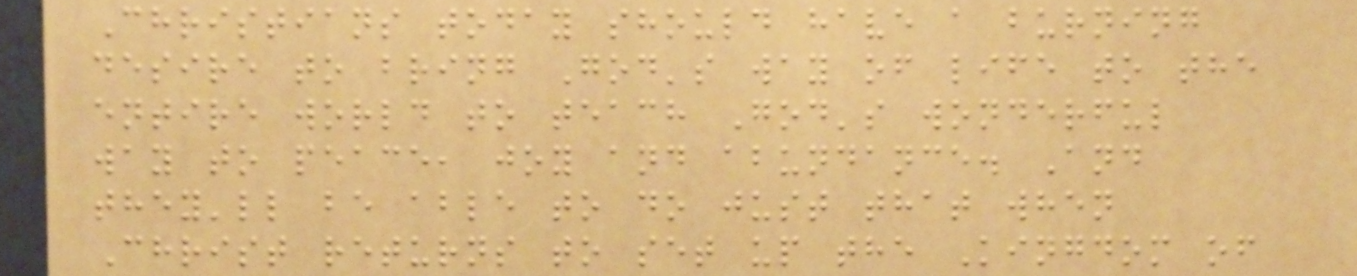Christians today should have a burning
desire to bring God's way of life to the
entire world to teach God's wonderful
way to peace, joy and abundance. And
they'll be able to do just that when
Christ returns to set up the Kingdom of
